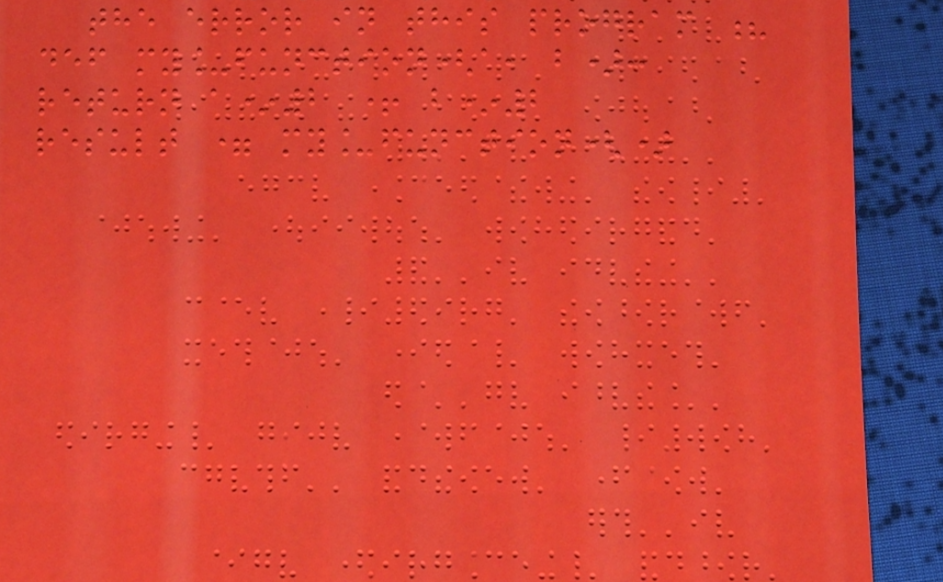the error in this program ?
def my_function(a, b):
return a*2 + b*2
result = my_function()
